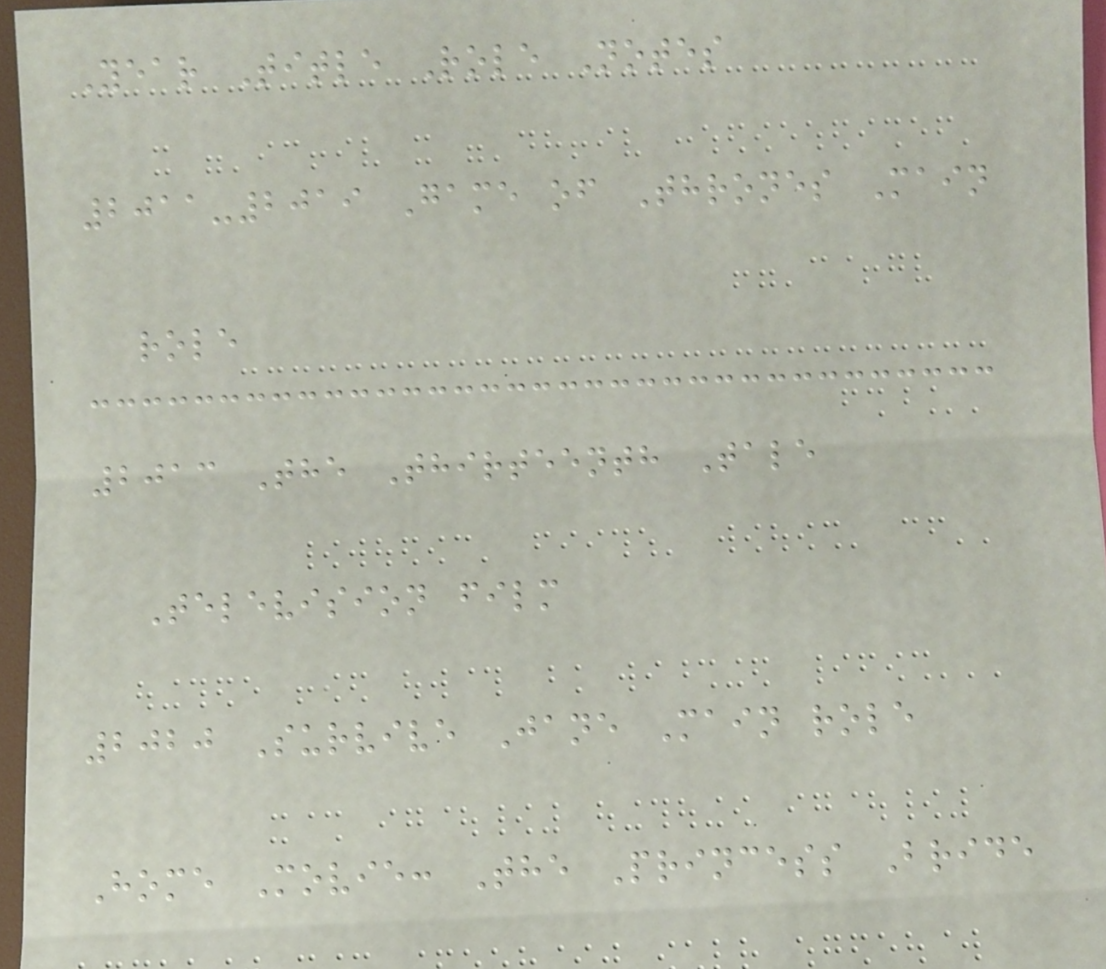Year Title Role Notes
2011-2019 Game of Thrones Main
role
2013 The Thirteenth Tale
Television film
2020 Survive Jane Main role
Home Movie: The Princess Bride
